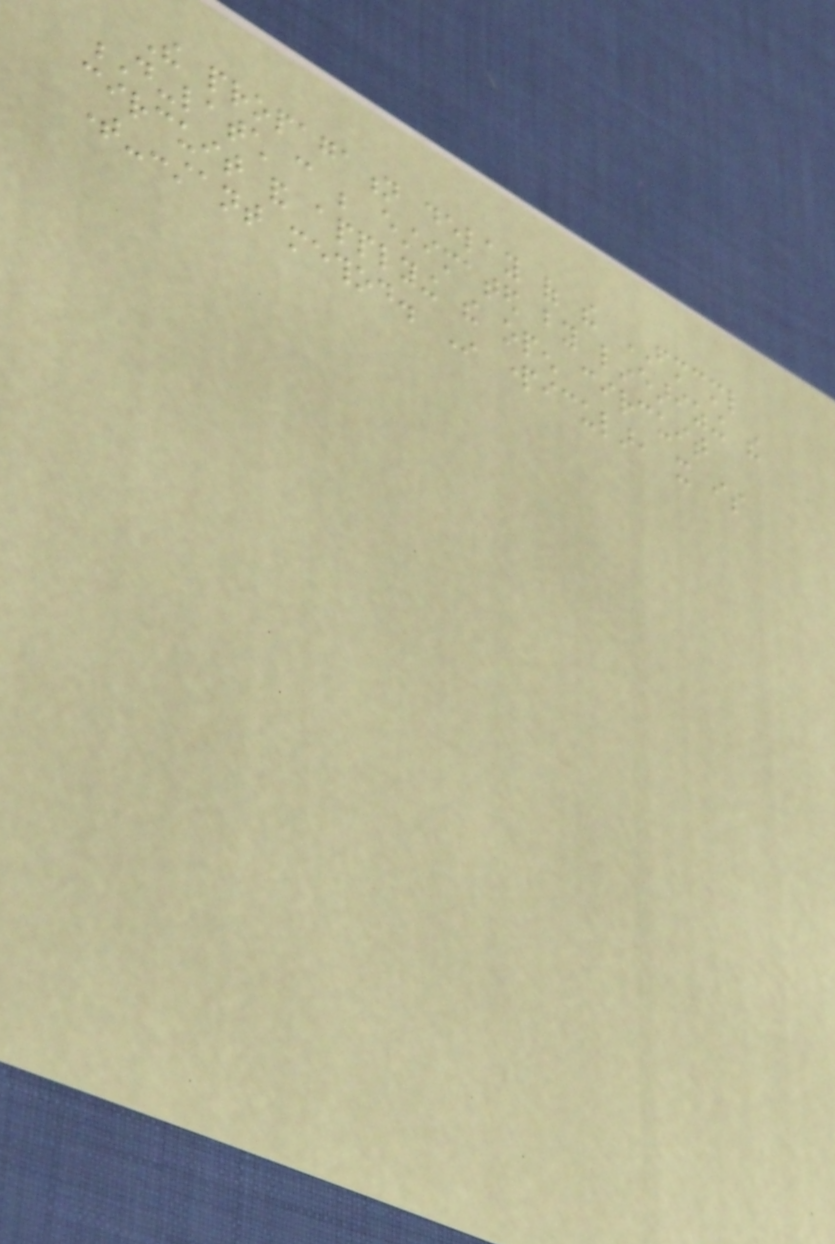The propagation delay of the FMCML
D-latch can be estimated by linearizing the
circuit and applying the open circuit
time-constant method. In particular, it is
